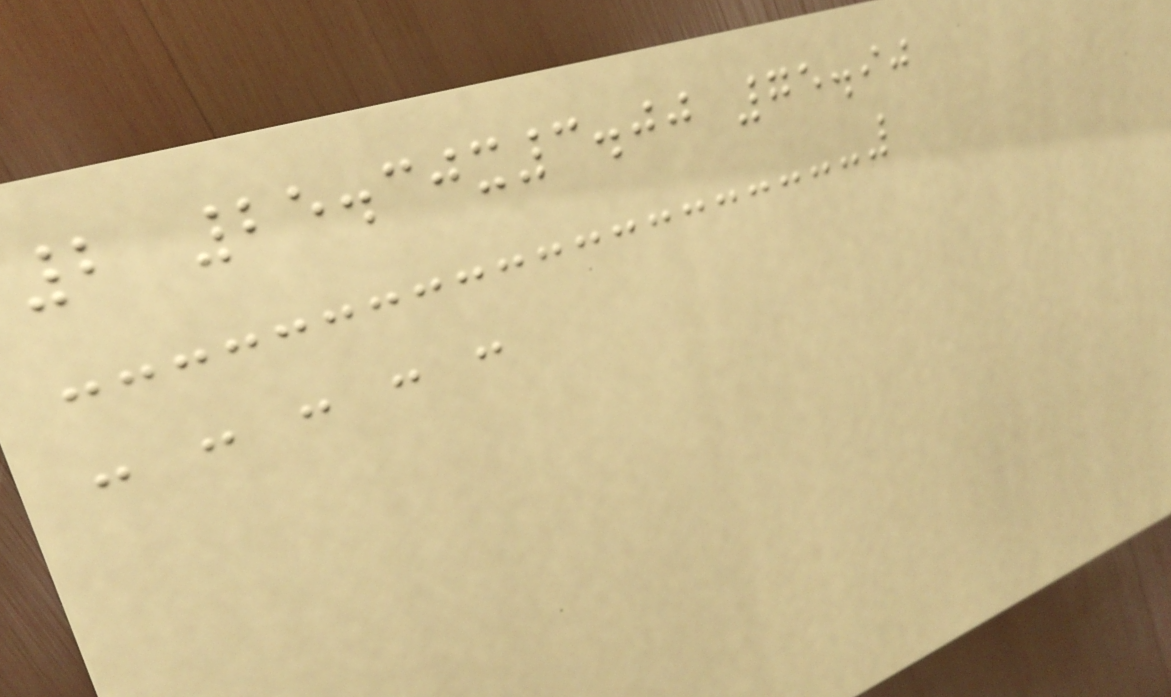2 25.30x3.00 75.90
- - - - -
